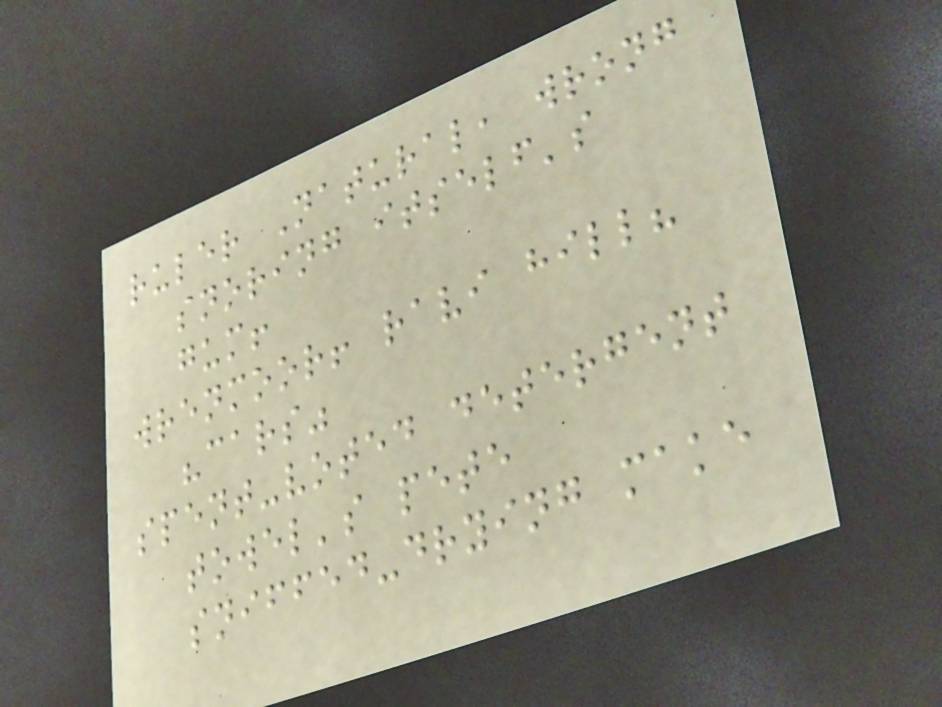ruler Natural, wrong
snoring itself's
gum!
wrenmoor! ravi hill?
"cars"
spent-voted detergent
towel's pete
sniffed-drying make
